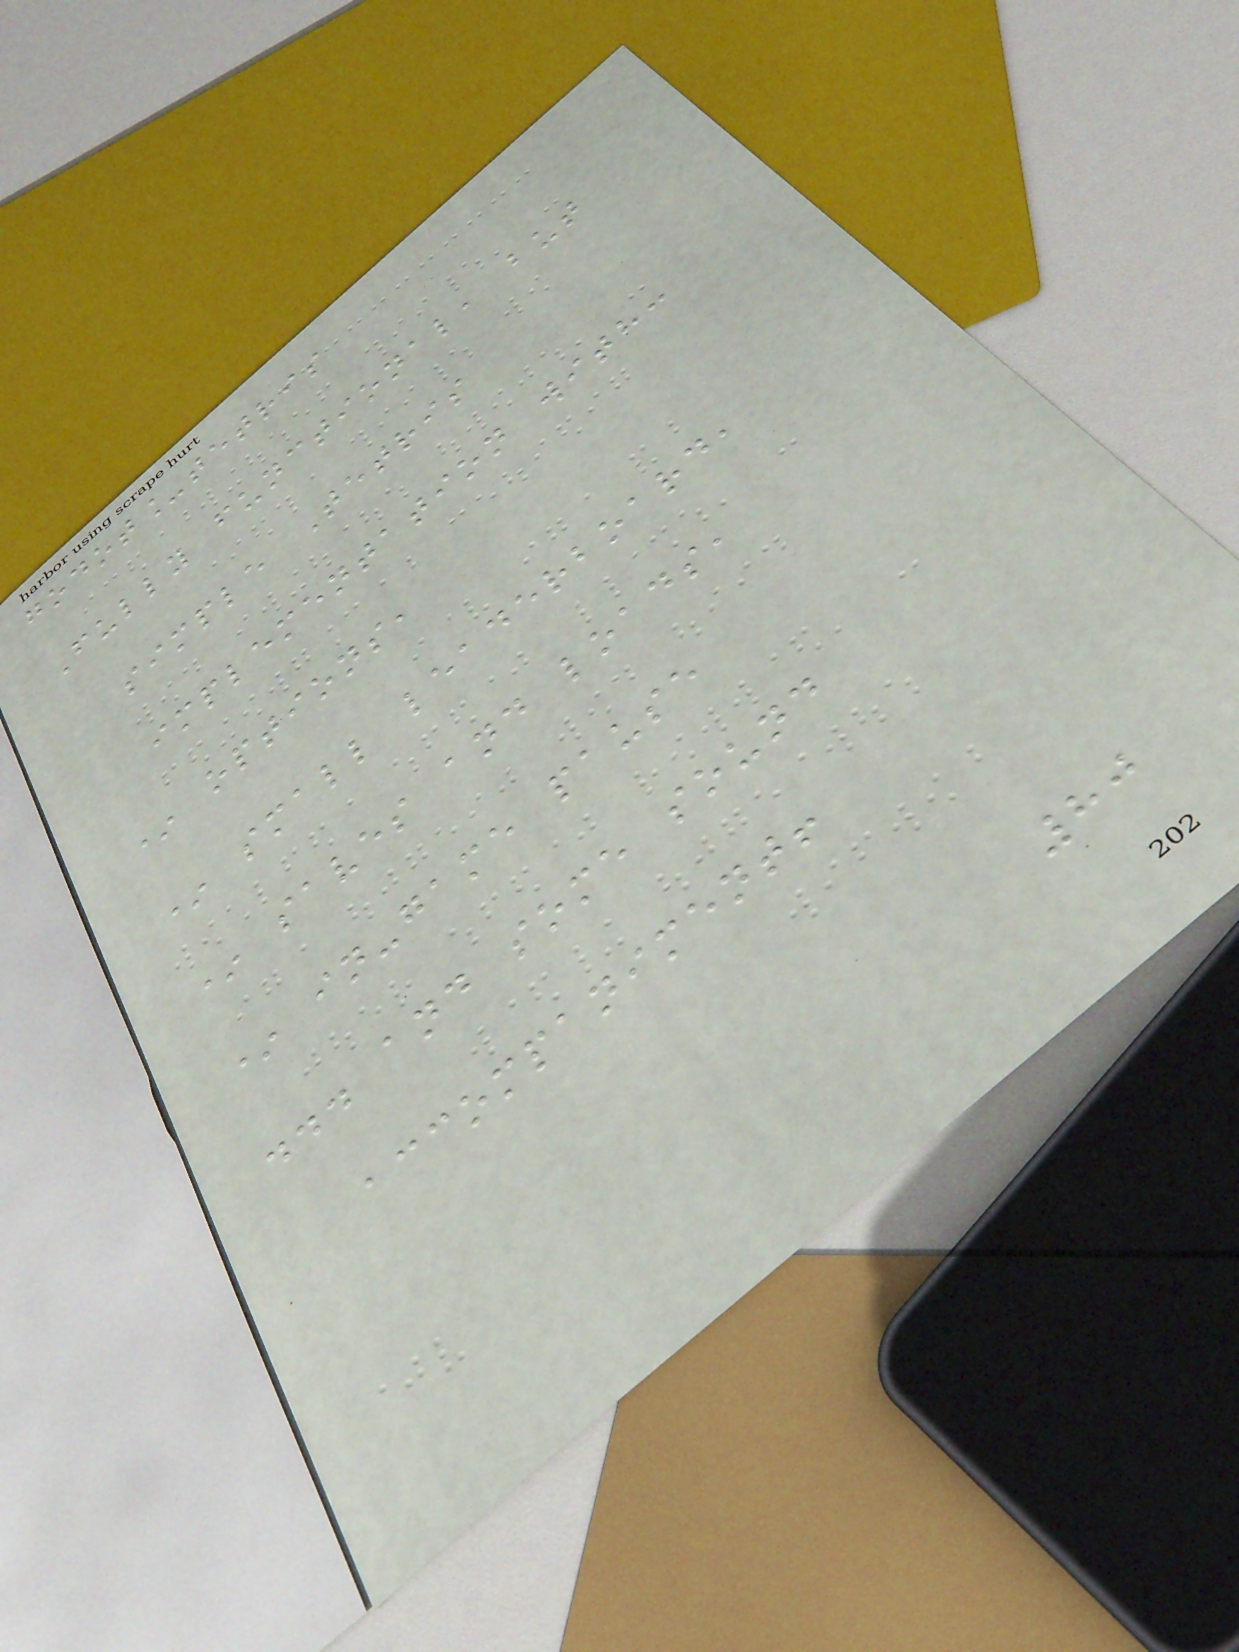godot_tetris
Fully functional, but
simple Tetris
implementation with:
* options,
* small leaderboard,
* saves and loads,
* in-game pause
... and some sound
accompaniment!
80
